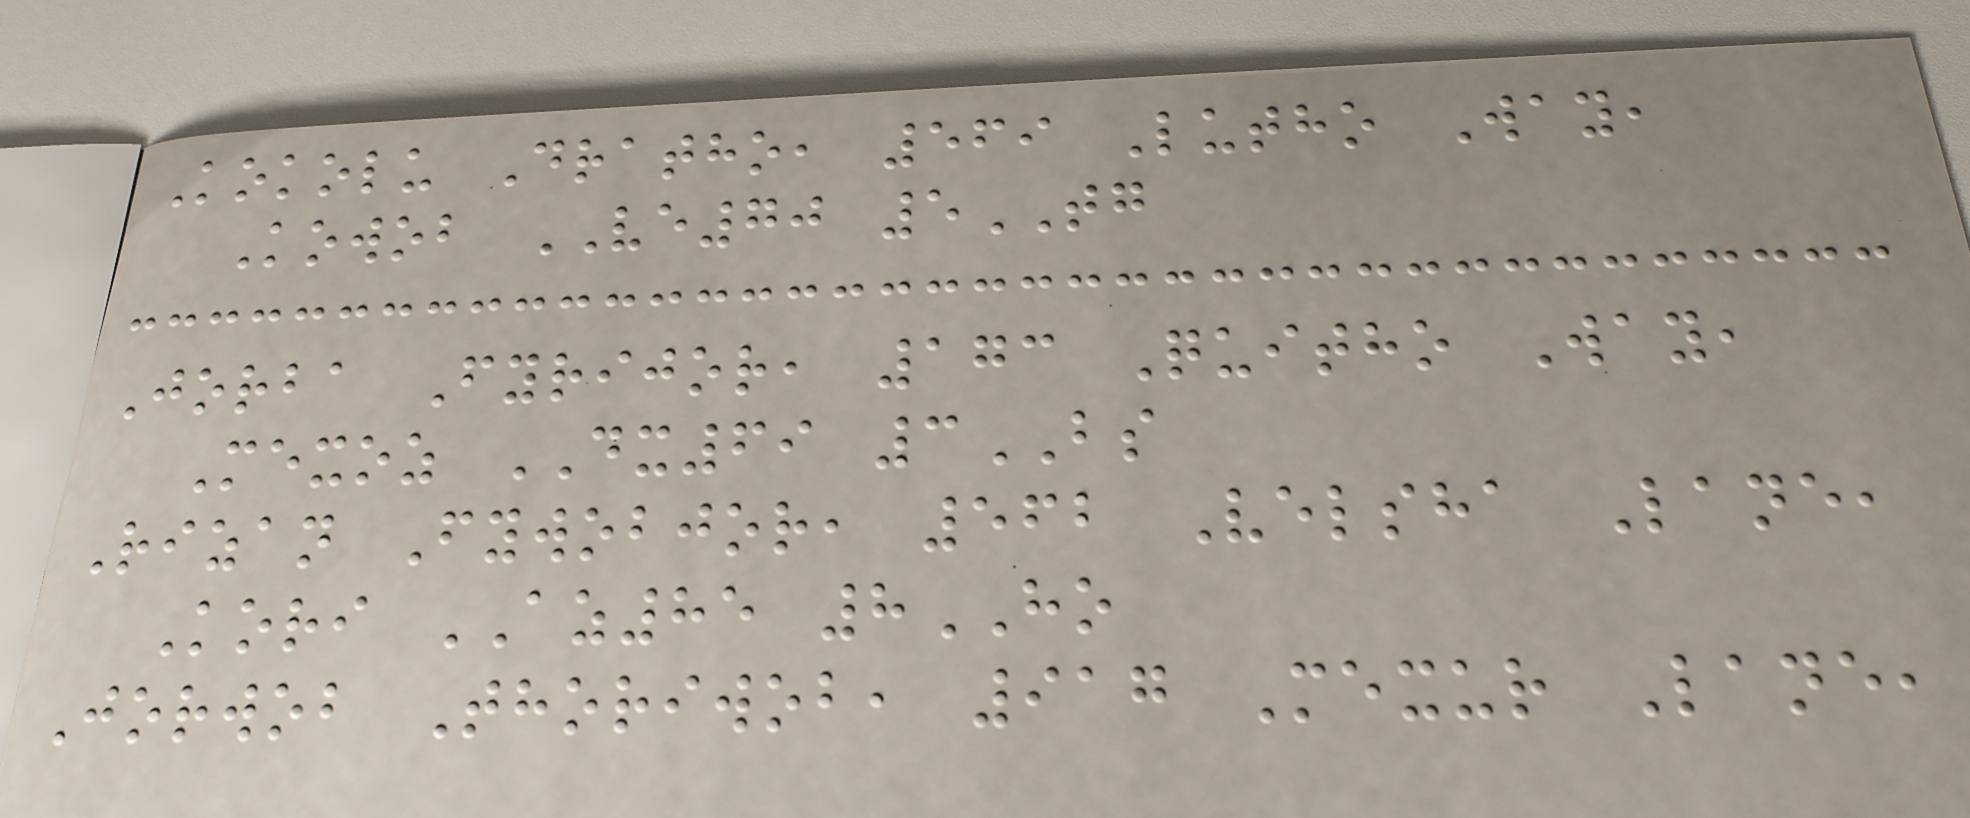Kokolu Dratho, 569 Lutho Way,
Kowob VE70 5TG
Jorba Fyrijor, 173 Quitho Way,
Mexoz DX69 3BS
Rizan Fywobjor, 562 Velsha Lane,
Kori AZ85 8HO
Jorwob Thoriwob, 917 Mexur Lane,
